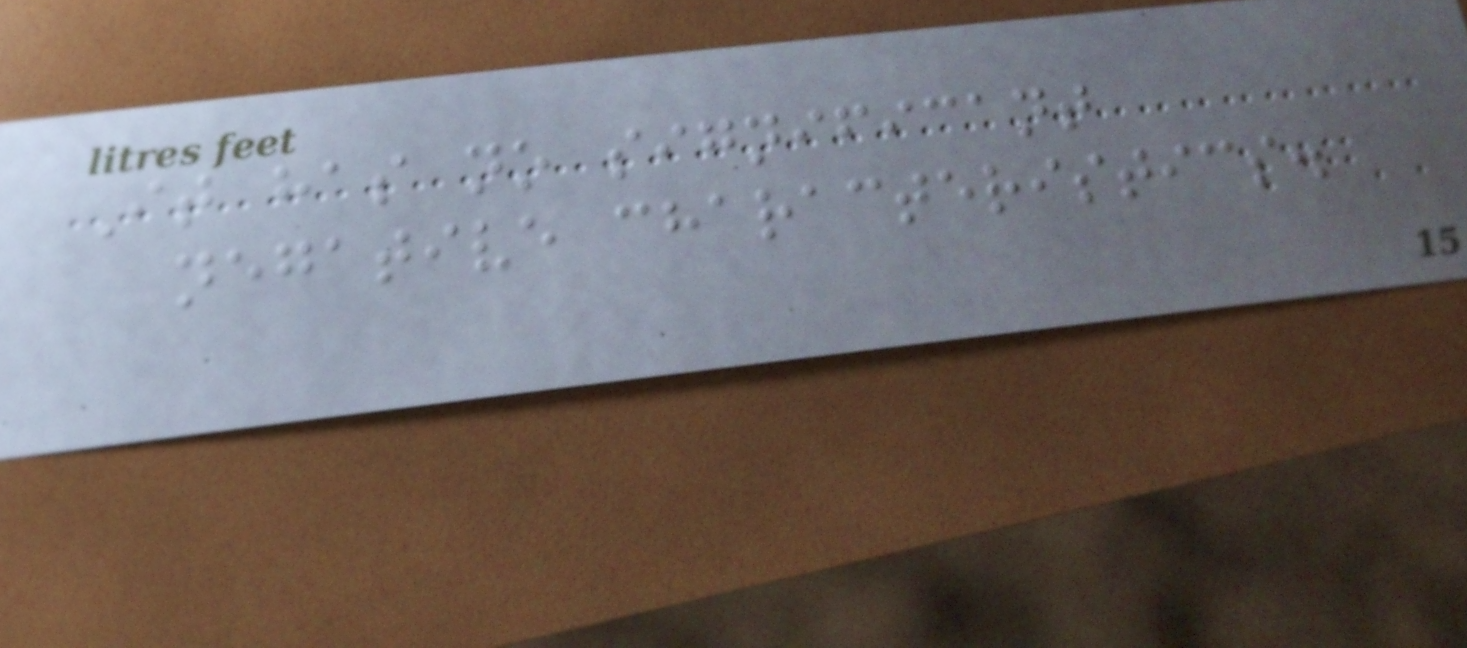It has no significant
negative characteristics.
